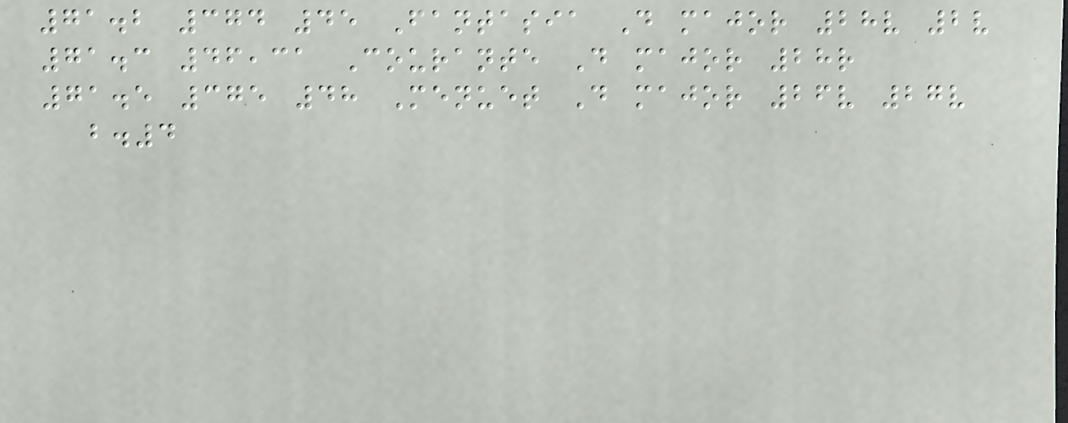71.2 374 45 Fantasia D major 28v 2v
71.3 46,31 Courante D major 28r
71.5 375 48 Menuet D major 26v 27v
b.4
